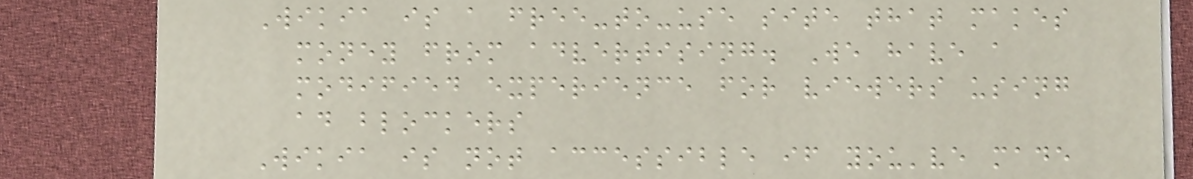Wikia is a free-to-use site that makes
money from advertising. We have a
modified experience for viewers using
ad blockers
Wikia is not accessible if you've made
